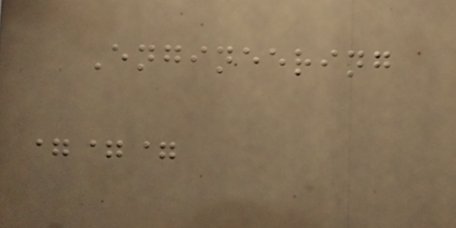Engineering
===
